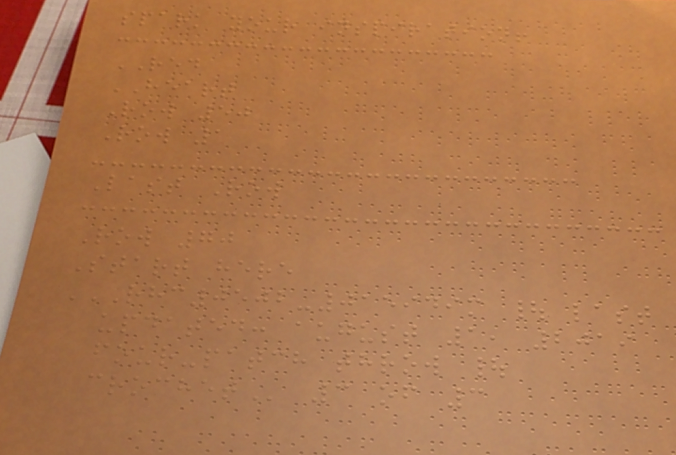spark your inspiration!
RED
HEART
Row 50
Row 1
Last Row
Row 70
Start here
RHC0502-015949M | LAST
UPDATED: AUGUST 1, 2019
FOUR-PATCH THROW |
CROCHET 3 of 3
